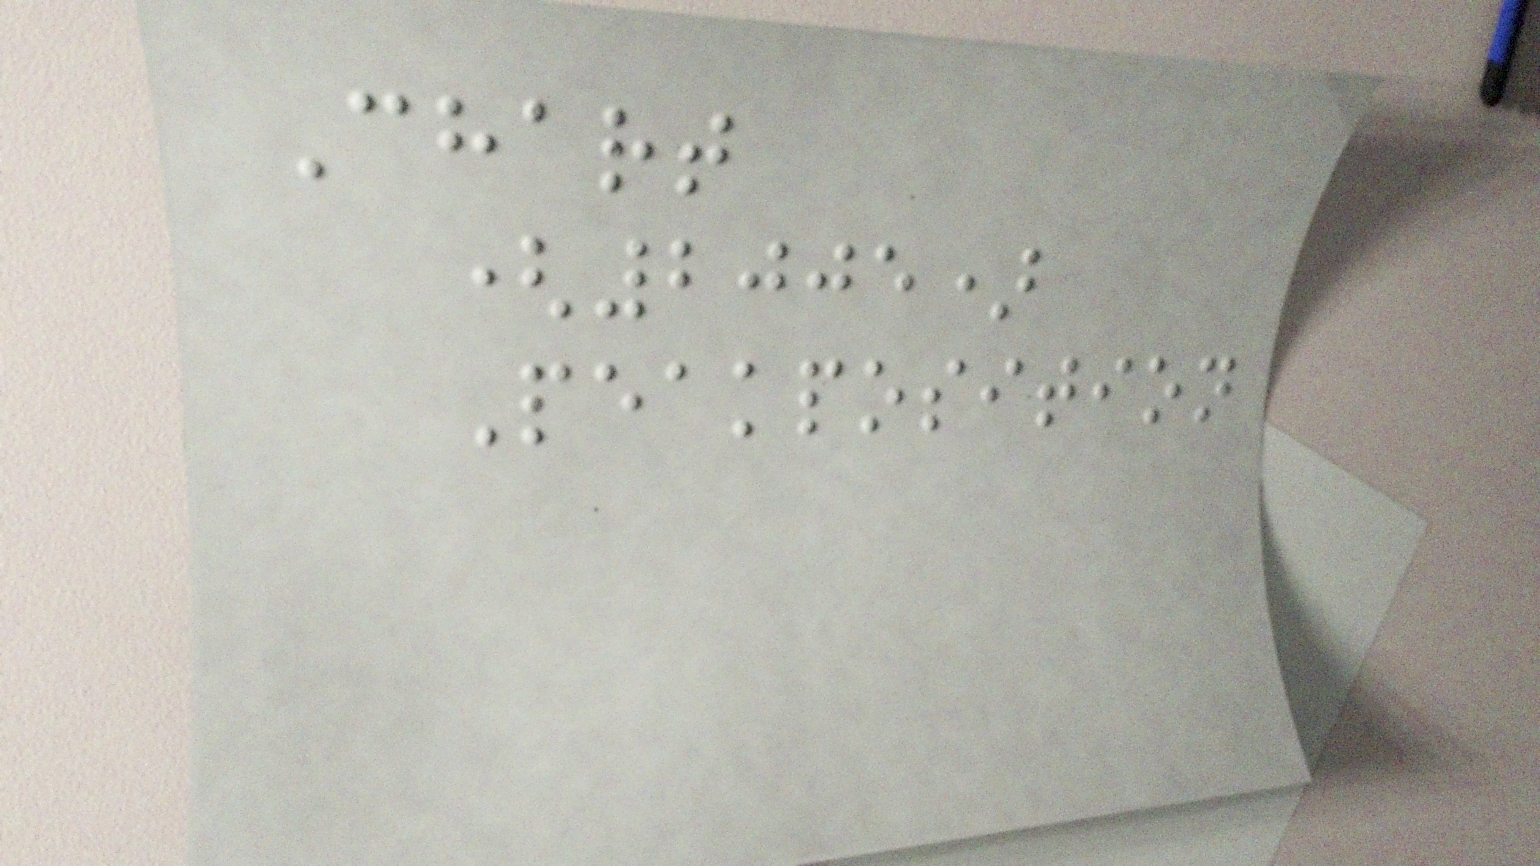Chart
(2005)
Peakposition
